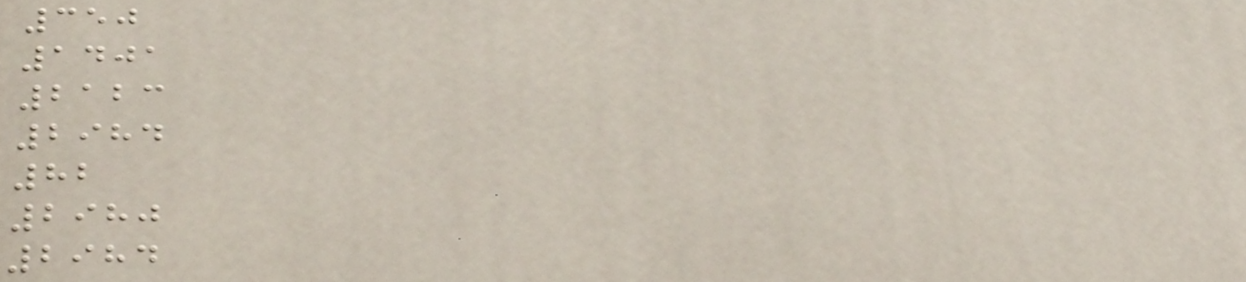350
1401
2123
2984
82
2980
2984
